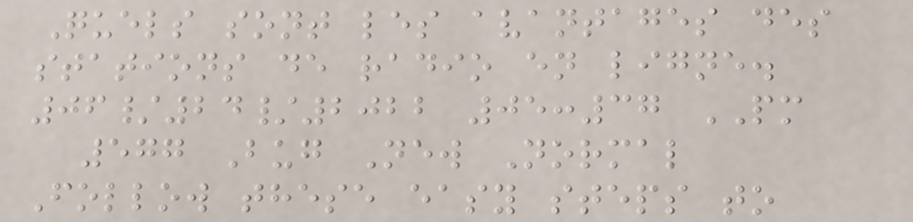Quels sont les avantages des
stations de radio en ligne.
06/24/2022 05:37 PM
577 Bug New Normal
Follow these easy steps to
